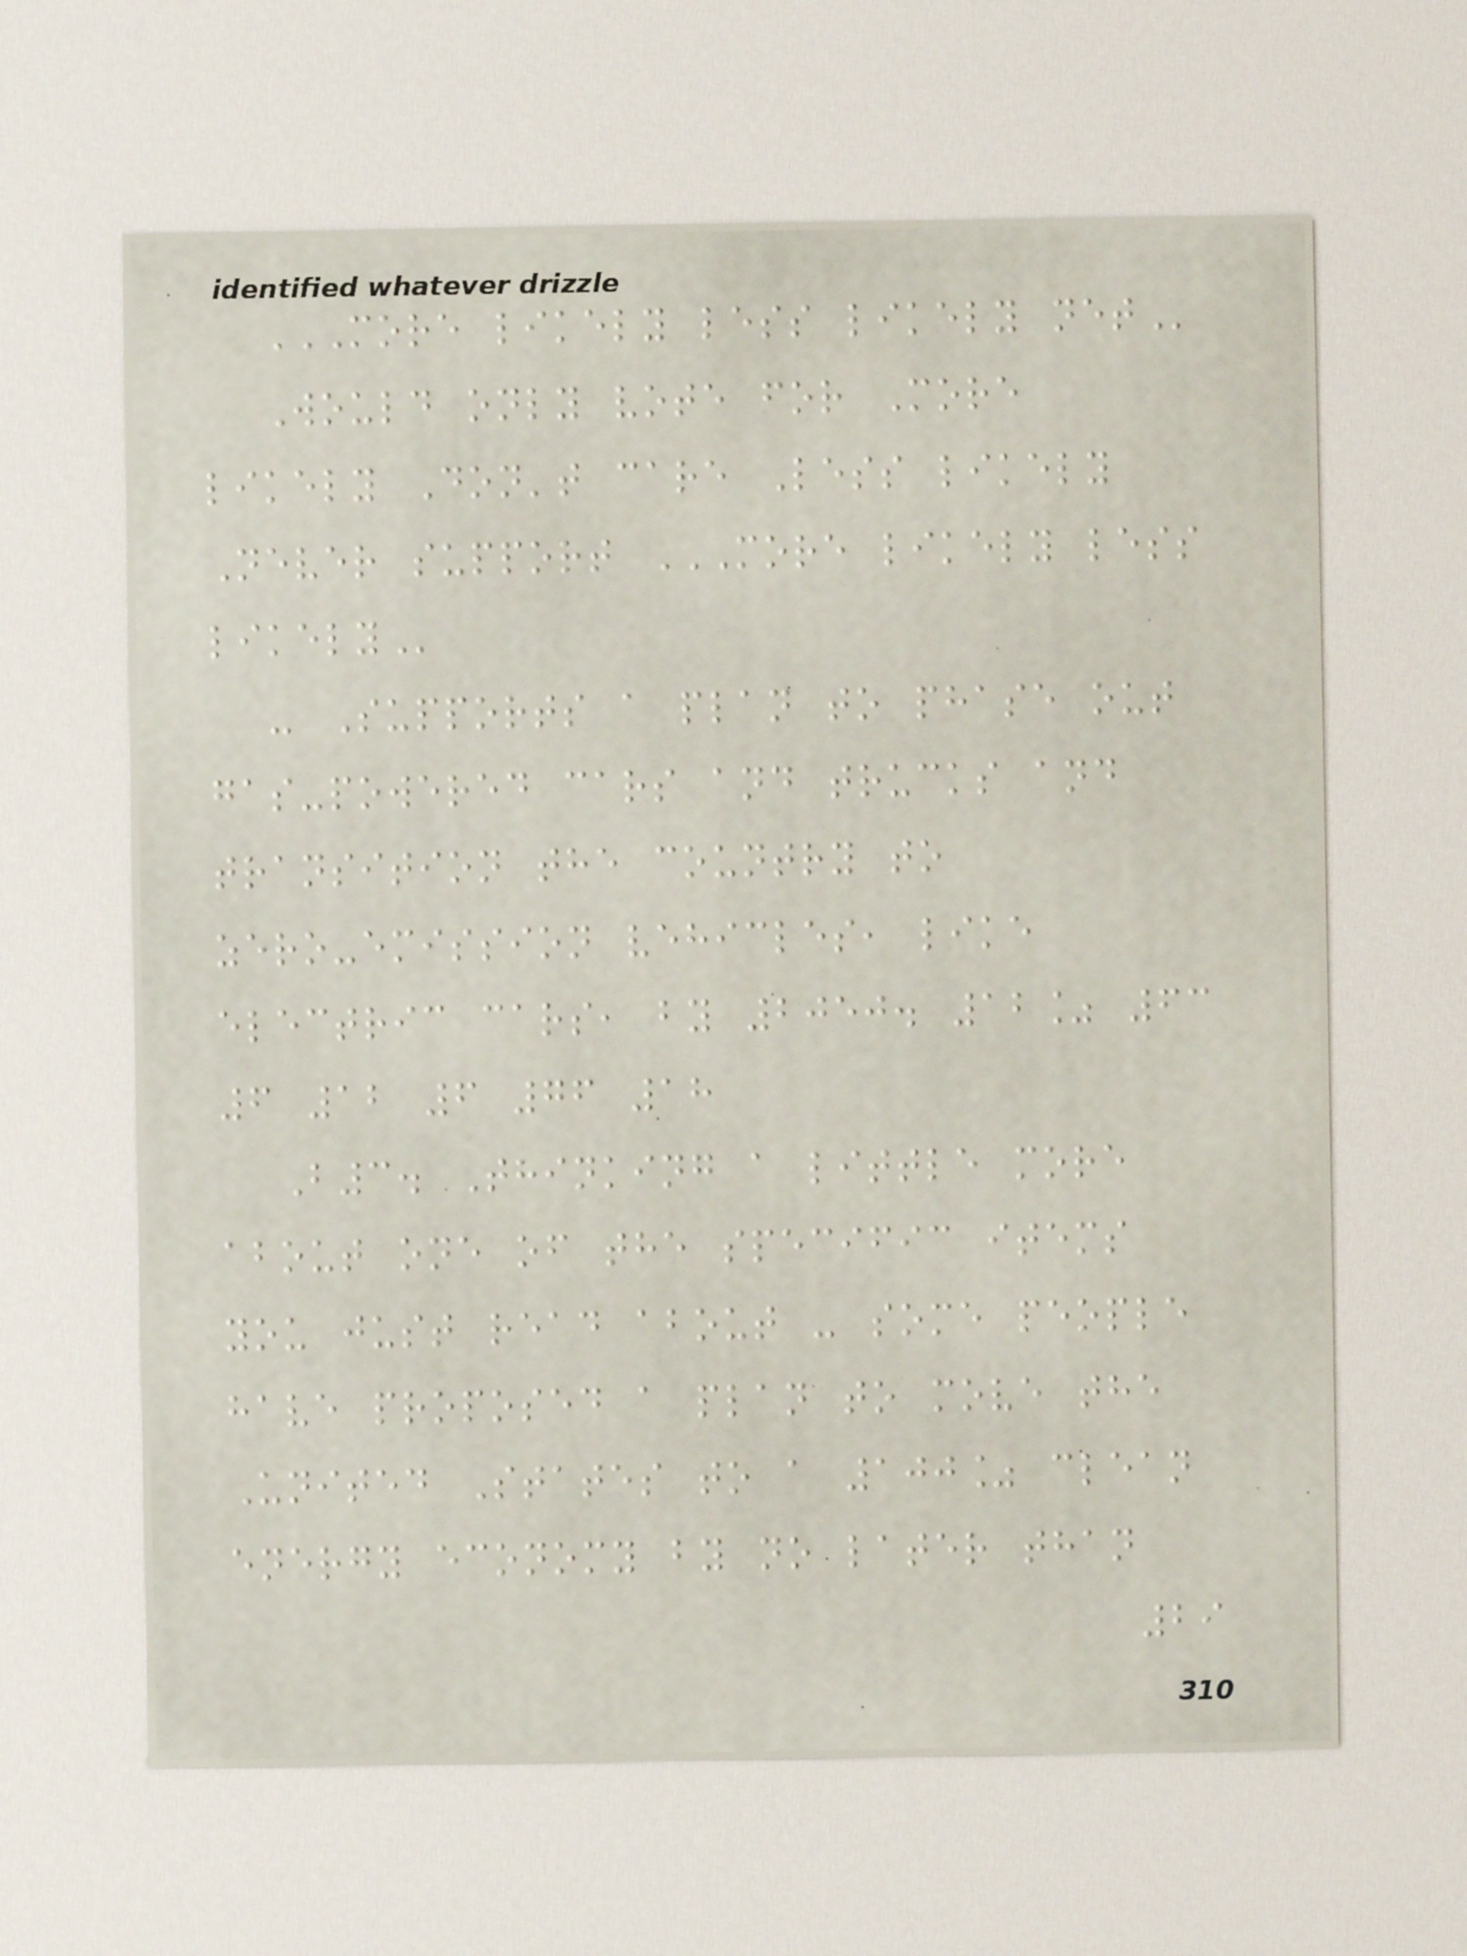MORE LIKELY LESS LIKELY NET
Would only vote for More
likely Don't care Less likely
Never support MORE LIKELY LESS
LIKELY
- Supports a plan to phase out
gas-powered cars and trucks and
transition the country to
zero-emission vehicles, like
electric cars, by 2050. 12% 63
6 12 6 76 18
B3. Thinking a little more
about one of the specific items
you just read about - some people
have proposed a plan to move the
United States to a 100% clean
energy economy by no later than
29
